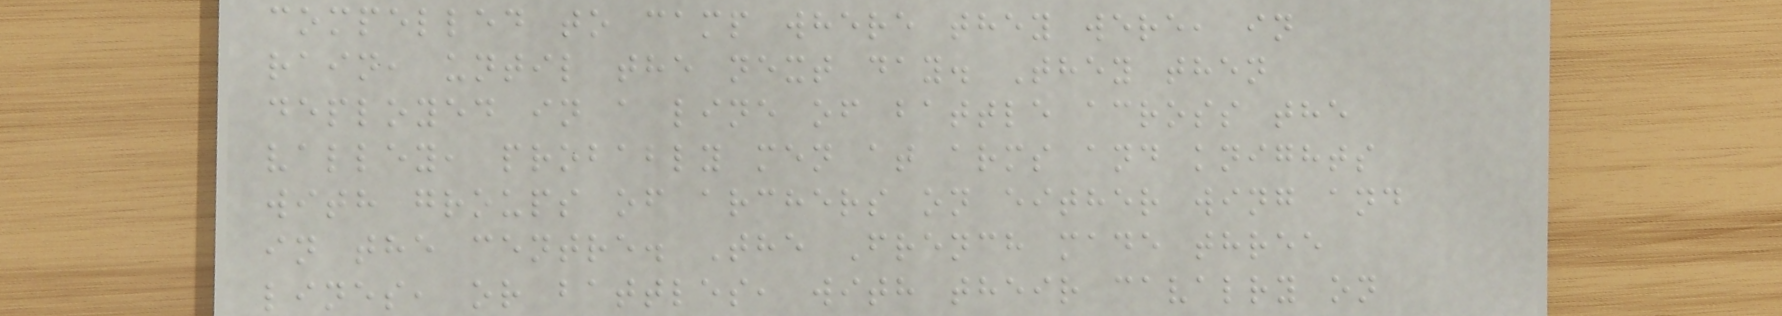compelled to camp where they were, in
rain, until the next day. They then
deployed in a line of battle across the
valley, probably men at arms and knights
with groups of archers on either wing and
in the centre. The French made three
lines, or battles, with their cavalry on
